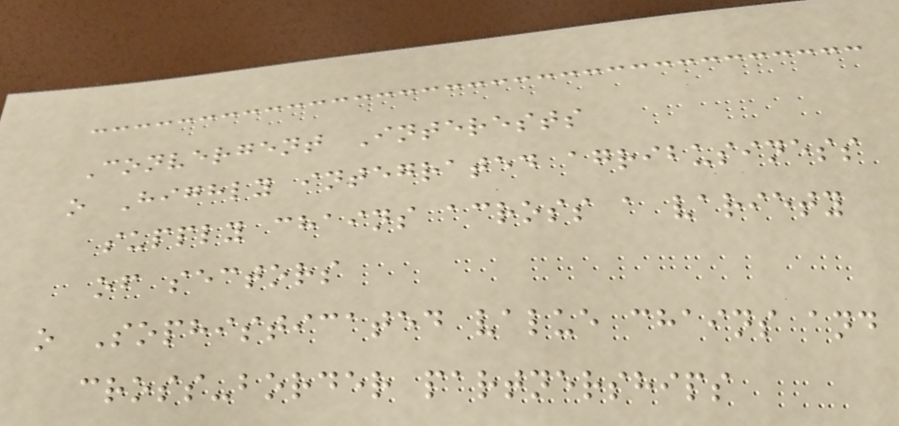Convergent Interests
o Highly integrated agribusiness
supply chains across a variety
of sectors
o Sophisticated value chains and
cross-border partnerships
